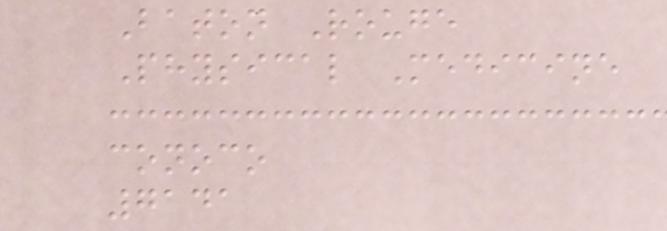Baton Rouge
Physical Medicine
conoco
7141
